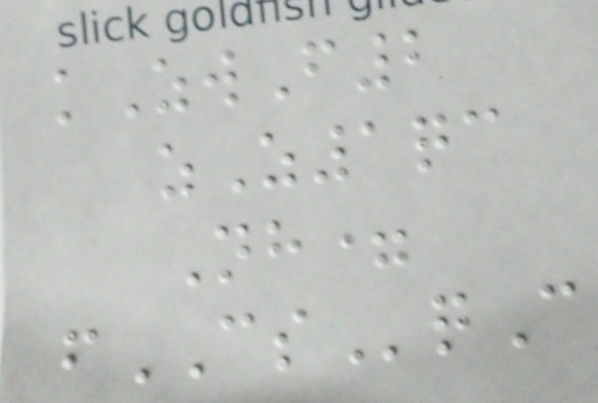kZwF2
zZ1qc
Nh=
fCSqC
